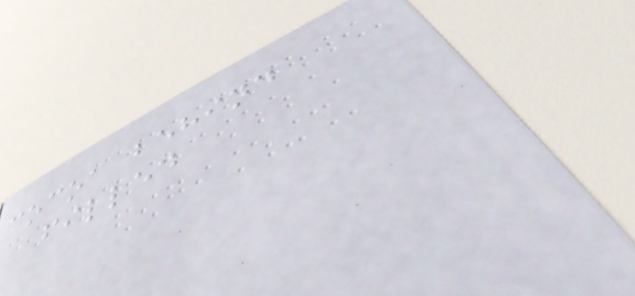cocoa behind
filled
